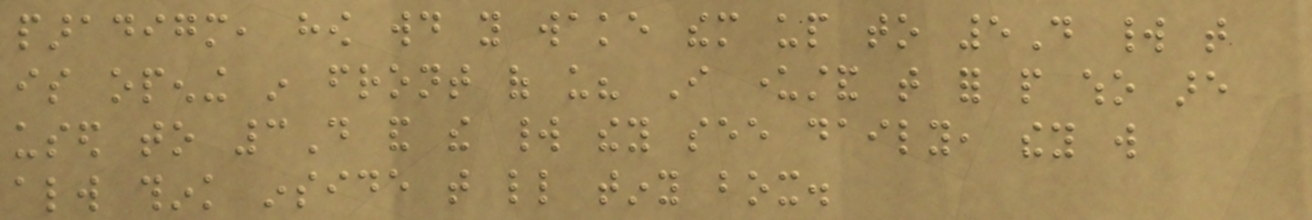paradigm, how would you wake them up to 5D world that
is opening in front of us? I understand that for people who are
used to 3D and the world they see daily, they will
always think inside that little tiny box.
